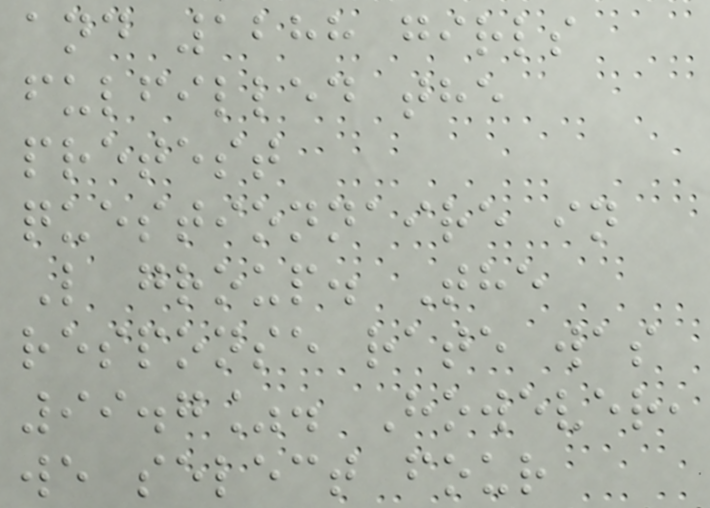and 1288 girls
fulfilled the
pretest
questionnaire in
L group. The
response rate was
99.7%. However,
we select four
